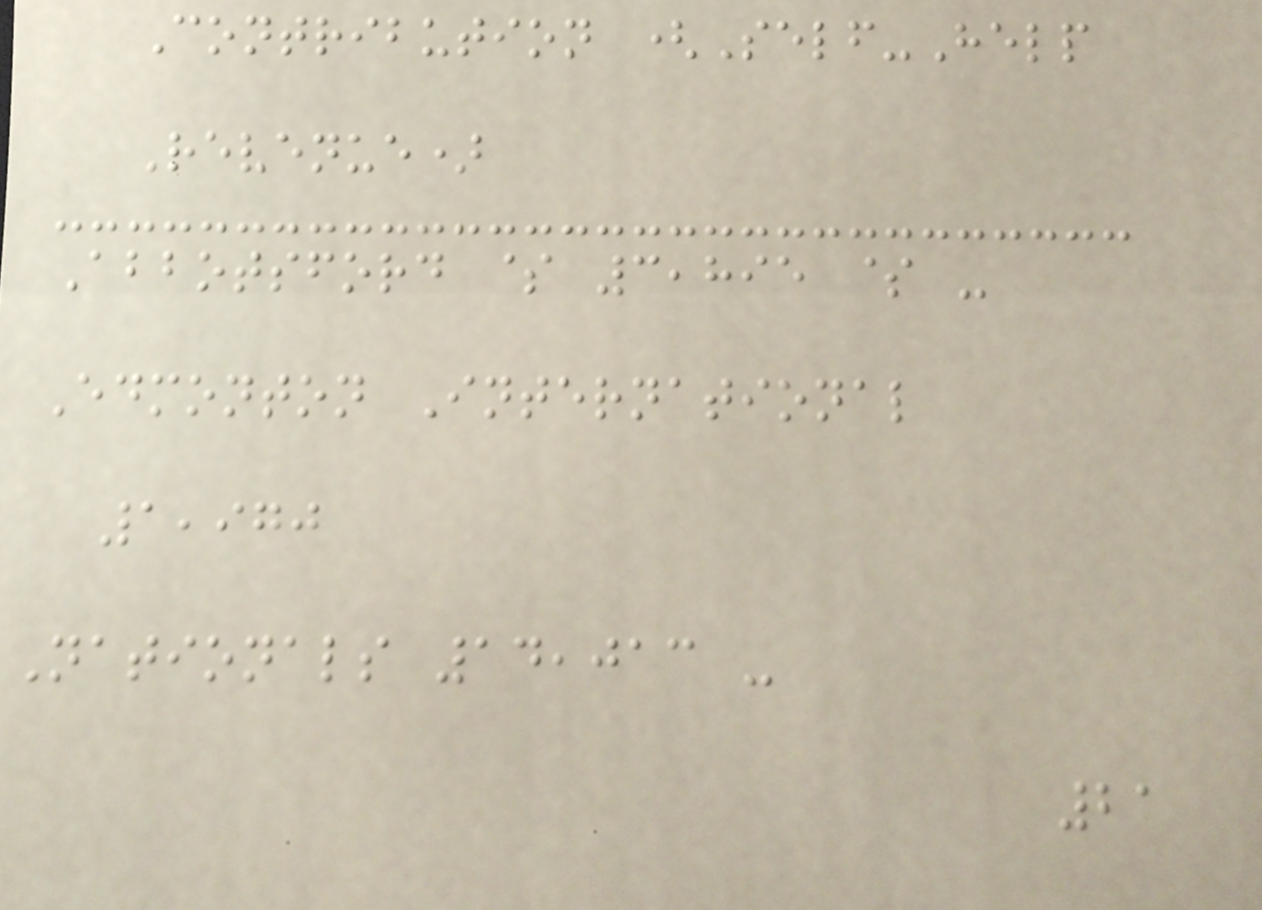Contribution (Self-Help
Revenue)
Abbotsford $ 3,895 $ -
Edmonton International
1,970
Nationals 14,013 -
21
